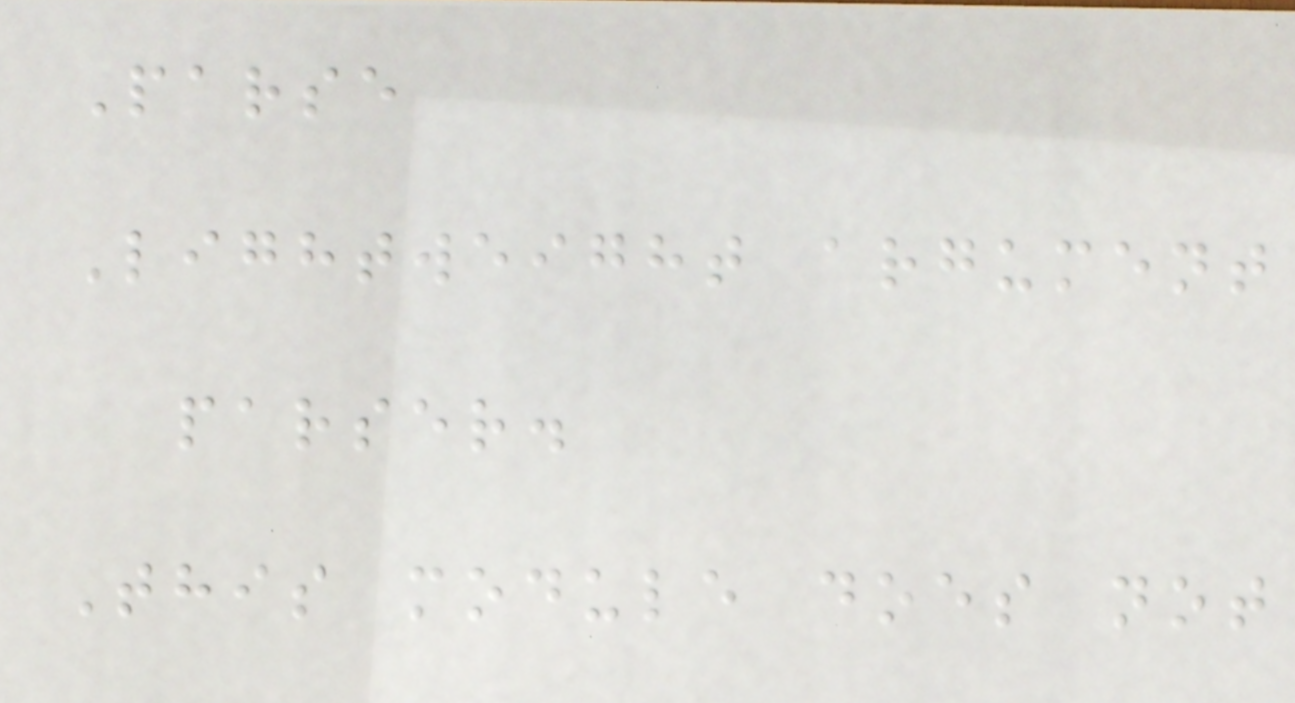Parse
Lightweight argument
parser.
This module does not
